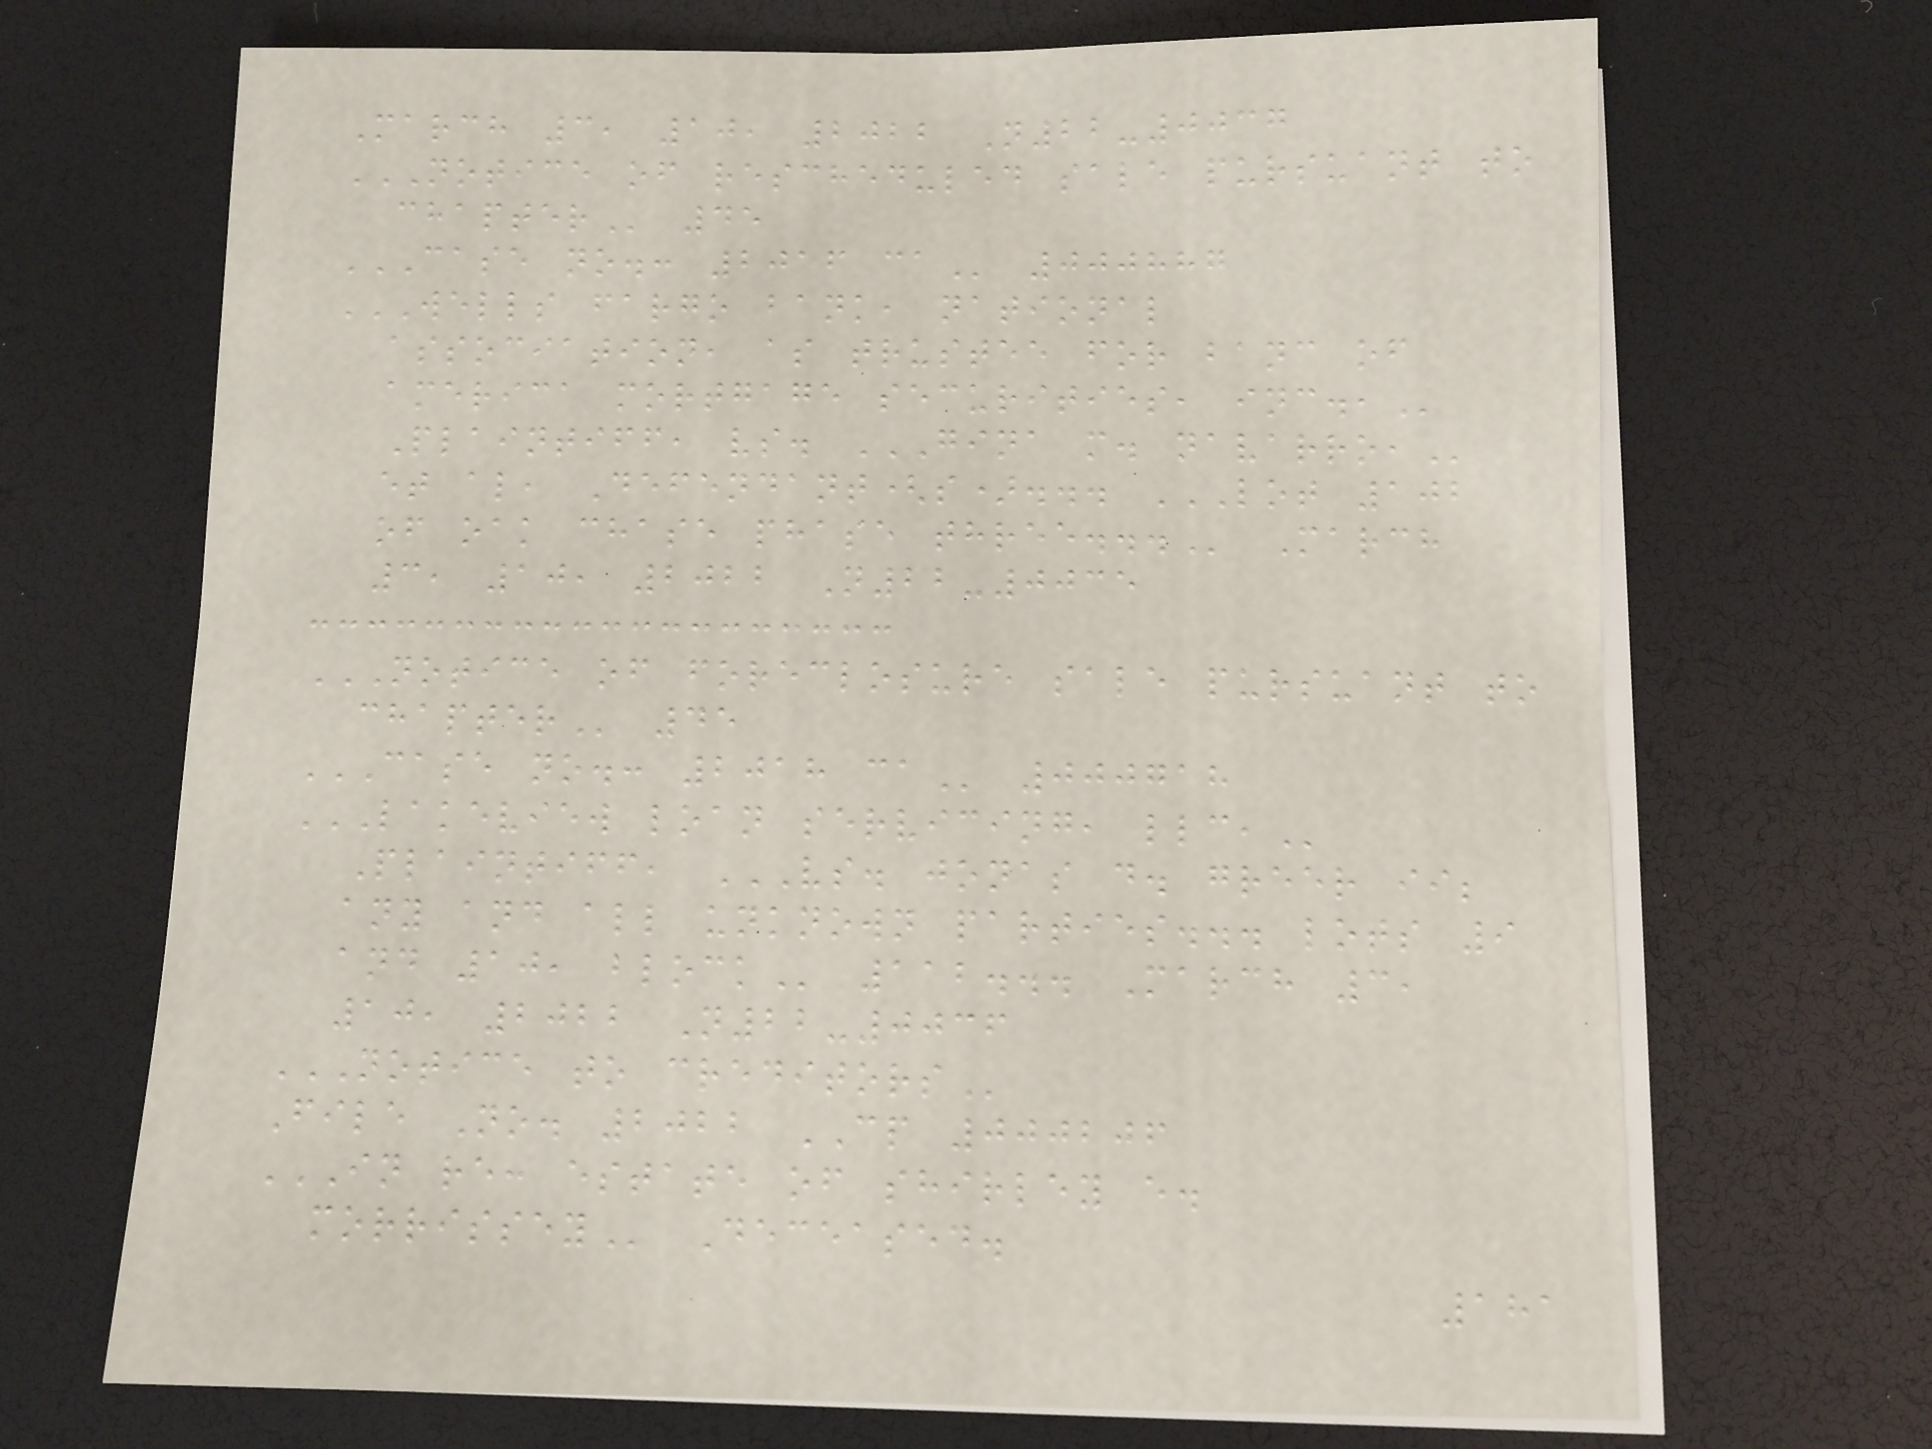March 3, 10, 2022 N22-0037
NOTICE OF RESCHEDULED SALE PURSUANT TO
CHAPTER 45
CASE NO.: 2016 CA 000887
WELLS FARGO BANK, NATIONAL
ASSOCIATION, AS TRUSTEE FOR BANC OF
AMERICA MORTGAGE SECURITIES, INC.,
Plaintiff, vs. GINA M. NAVARRO,
et al, Defendant(s)... LOT 102
OF OAK CHASE PHASE THREE... March
3, 10, 2022 N22-0035
NOTICE OF FORECLOSURE SALE PURSUANT TO
CHAPTER 45
CASE NO.: 2018 CA 000718
LAKEVIEW LOAN SERVICING, LLC,
Plaintiff, VS. JONAS D. GREER II;
ANY AND ALL UNKNOWN PARTIES... LOTS 9
AND 10, BLOCK 112... March 3,
10, 2022 N22-0036
NOTICE TO CREDITORS
File No. 2022 CP 000206
IN RE: ESTATE OF SHIRLEY E.
MORRISSEY Deceased.
181
